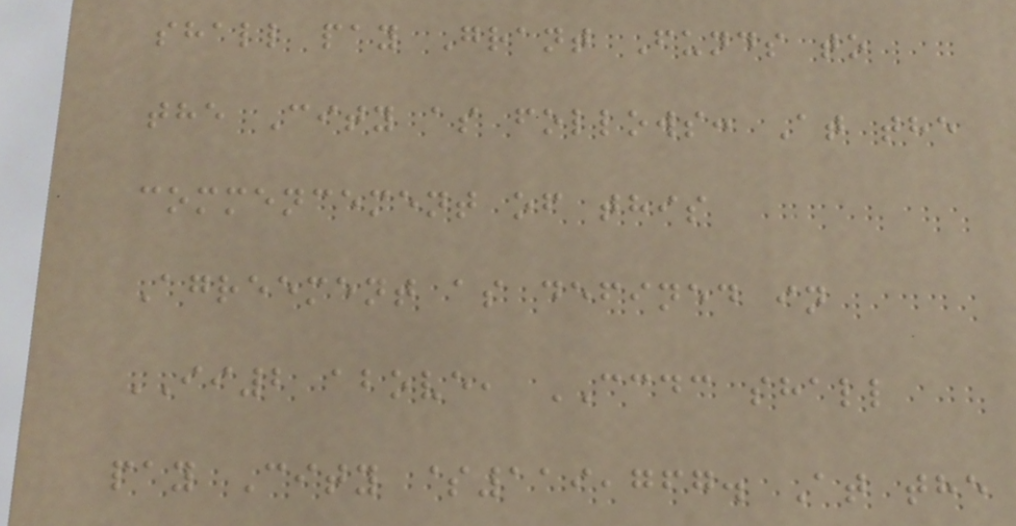shall pay Grant Funds to
the City as follows: At the
commencement of this
Agreement as defined in
II2 above, CCDC shall
pay City $119,767. At the
